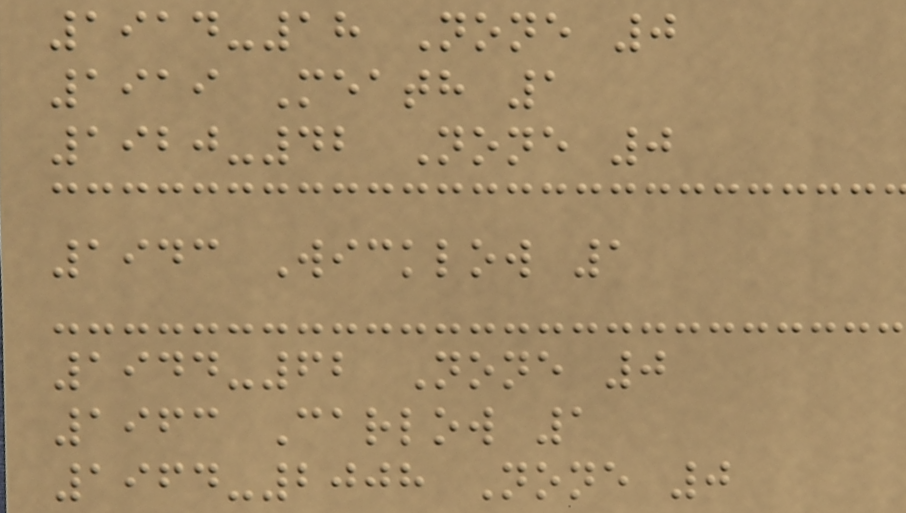1914-18 None 0
1919 Meath 1
1920-42 None 0
1943 Wicklow 1
1944-62 None 0
1963 Carlow 1
1964-2008 None 0
